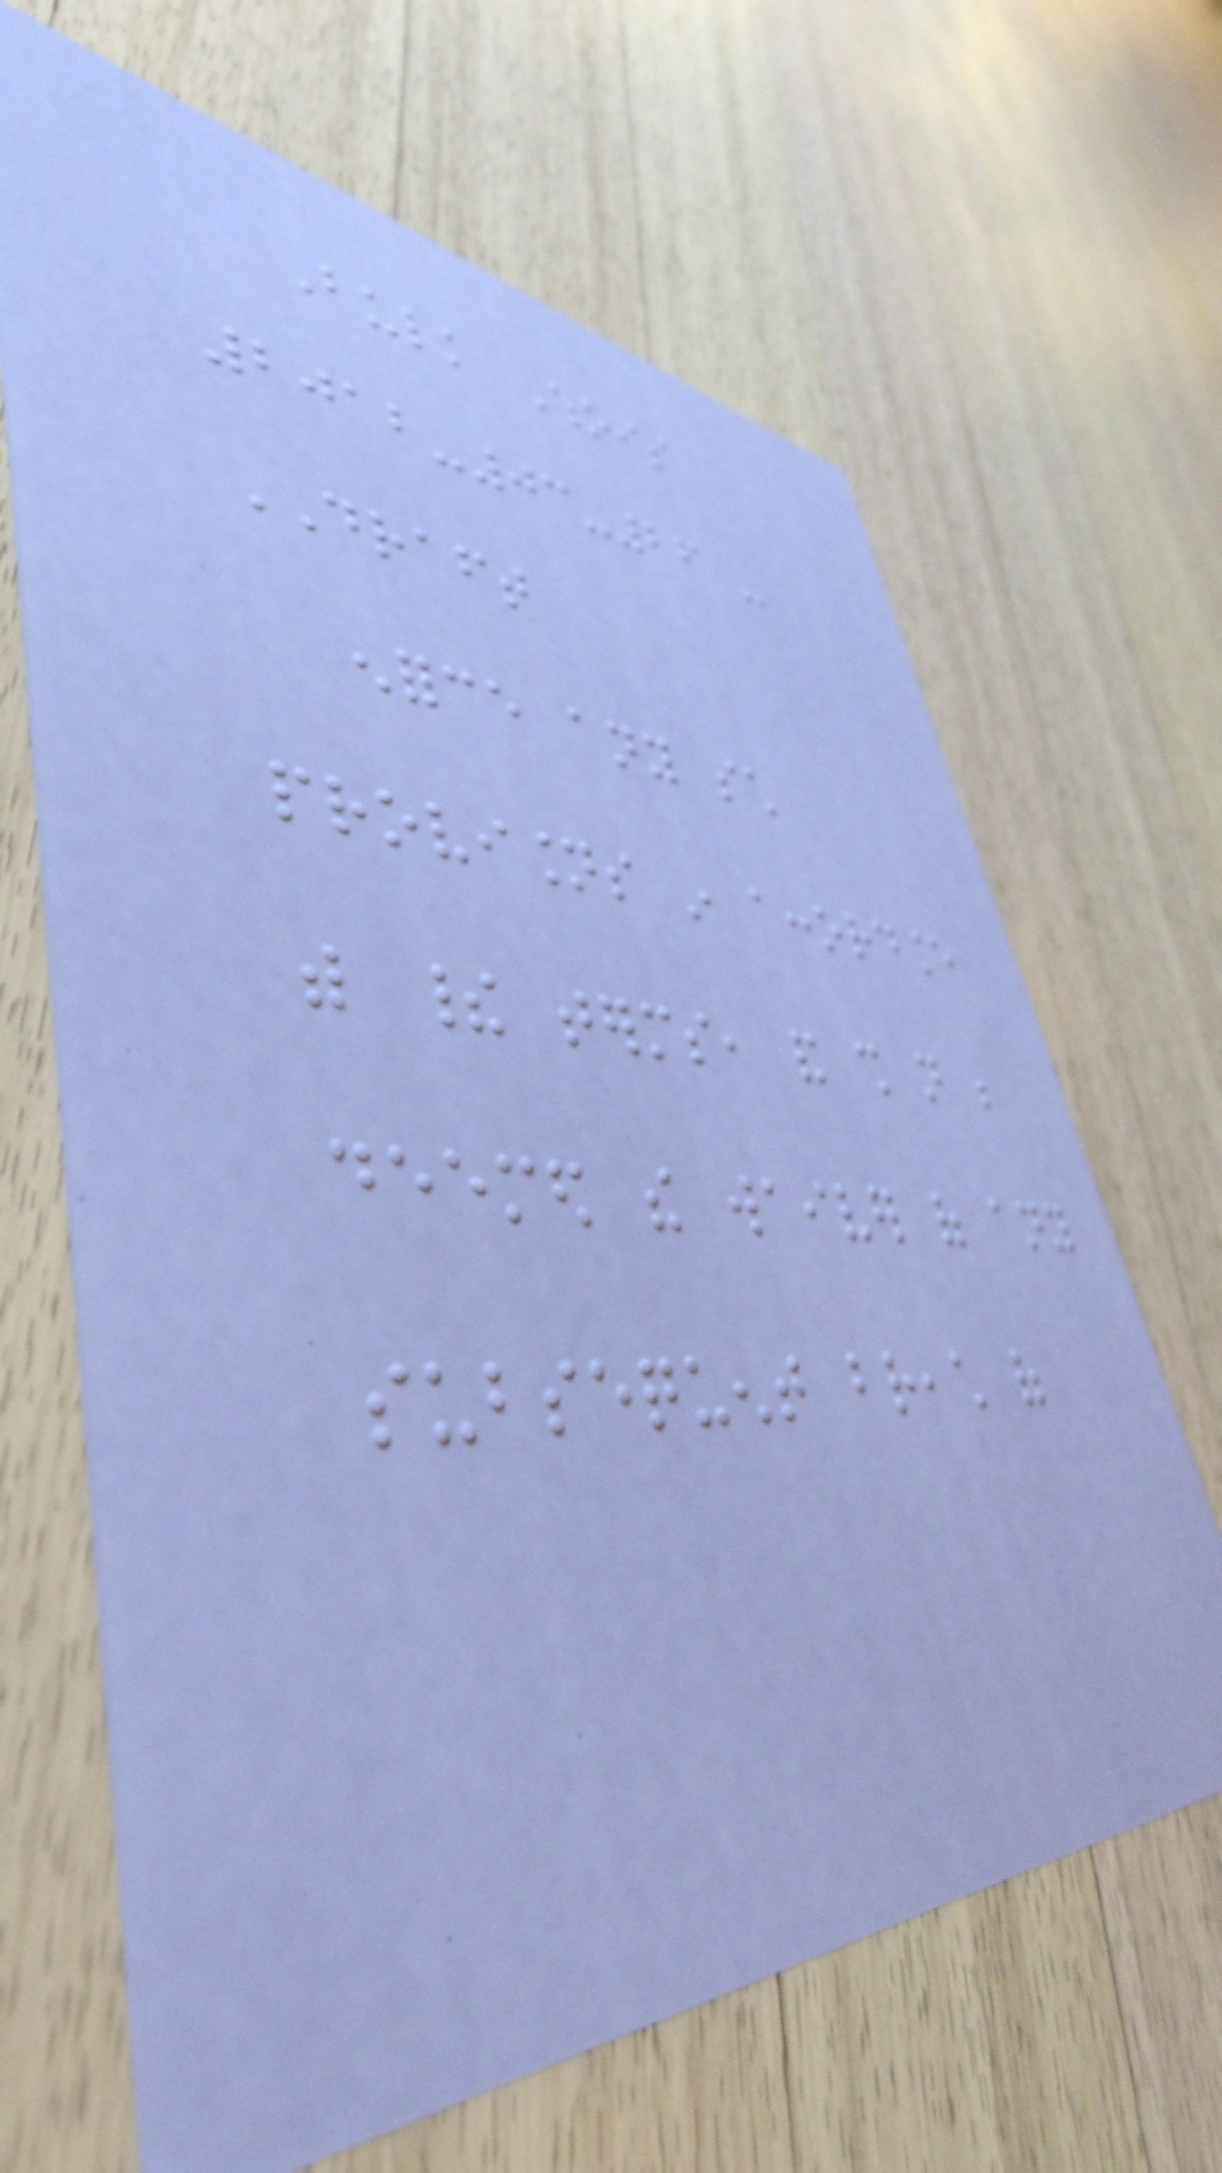Bulk Whois
2012-03-26 -
DRAFT
enforce any such
provisions in accordance
with their terms, and shall not be
deemed the waiver of any
subsequent breach of
